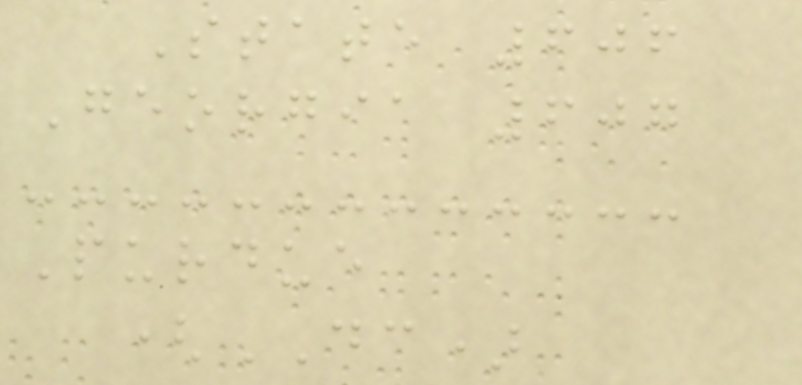State 606
Georgia 607
Purdue
(DC)
